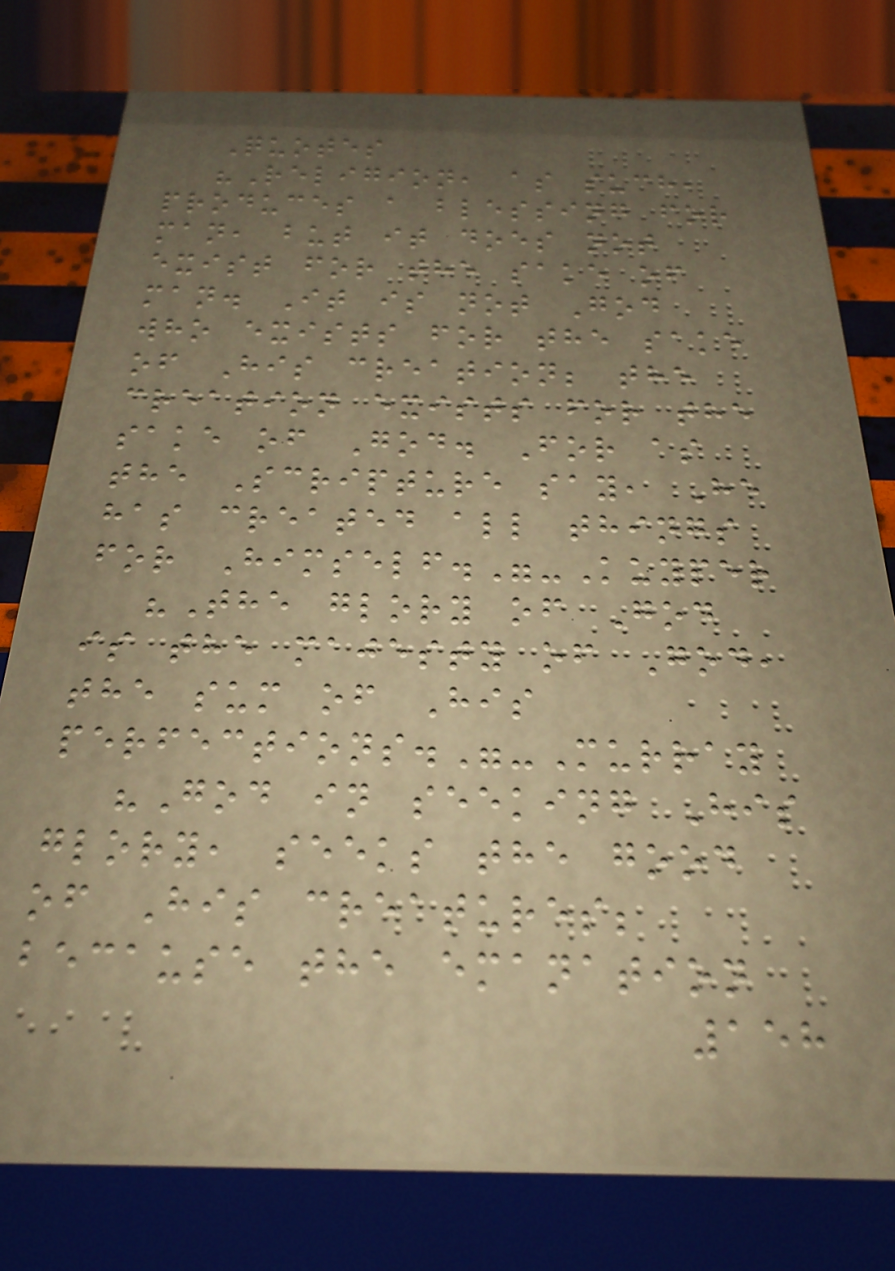Quotes
"Religion, as such,
produces a blessing for
man, but it does not
exist for the sake of
man. It is not God
who exists for the sake
of His creation; the
creation exists for the
sake of God. For as
the Scripture say, He
has created all things
for Himself."-Kuyper
"The glory of God
is the majesty of God,
the sum of His
perfections."-Murray
"God in seeking His
glory, seeks the good
of His creatures;
because the emanation
158
